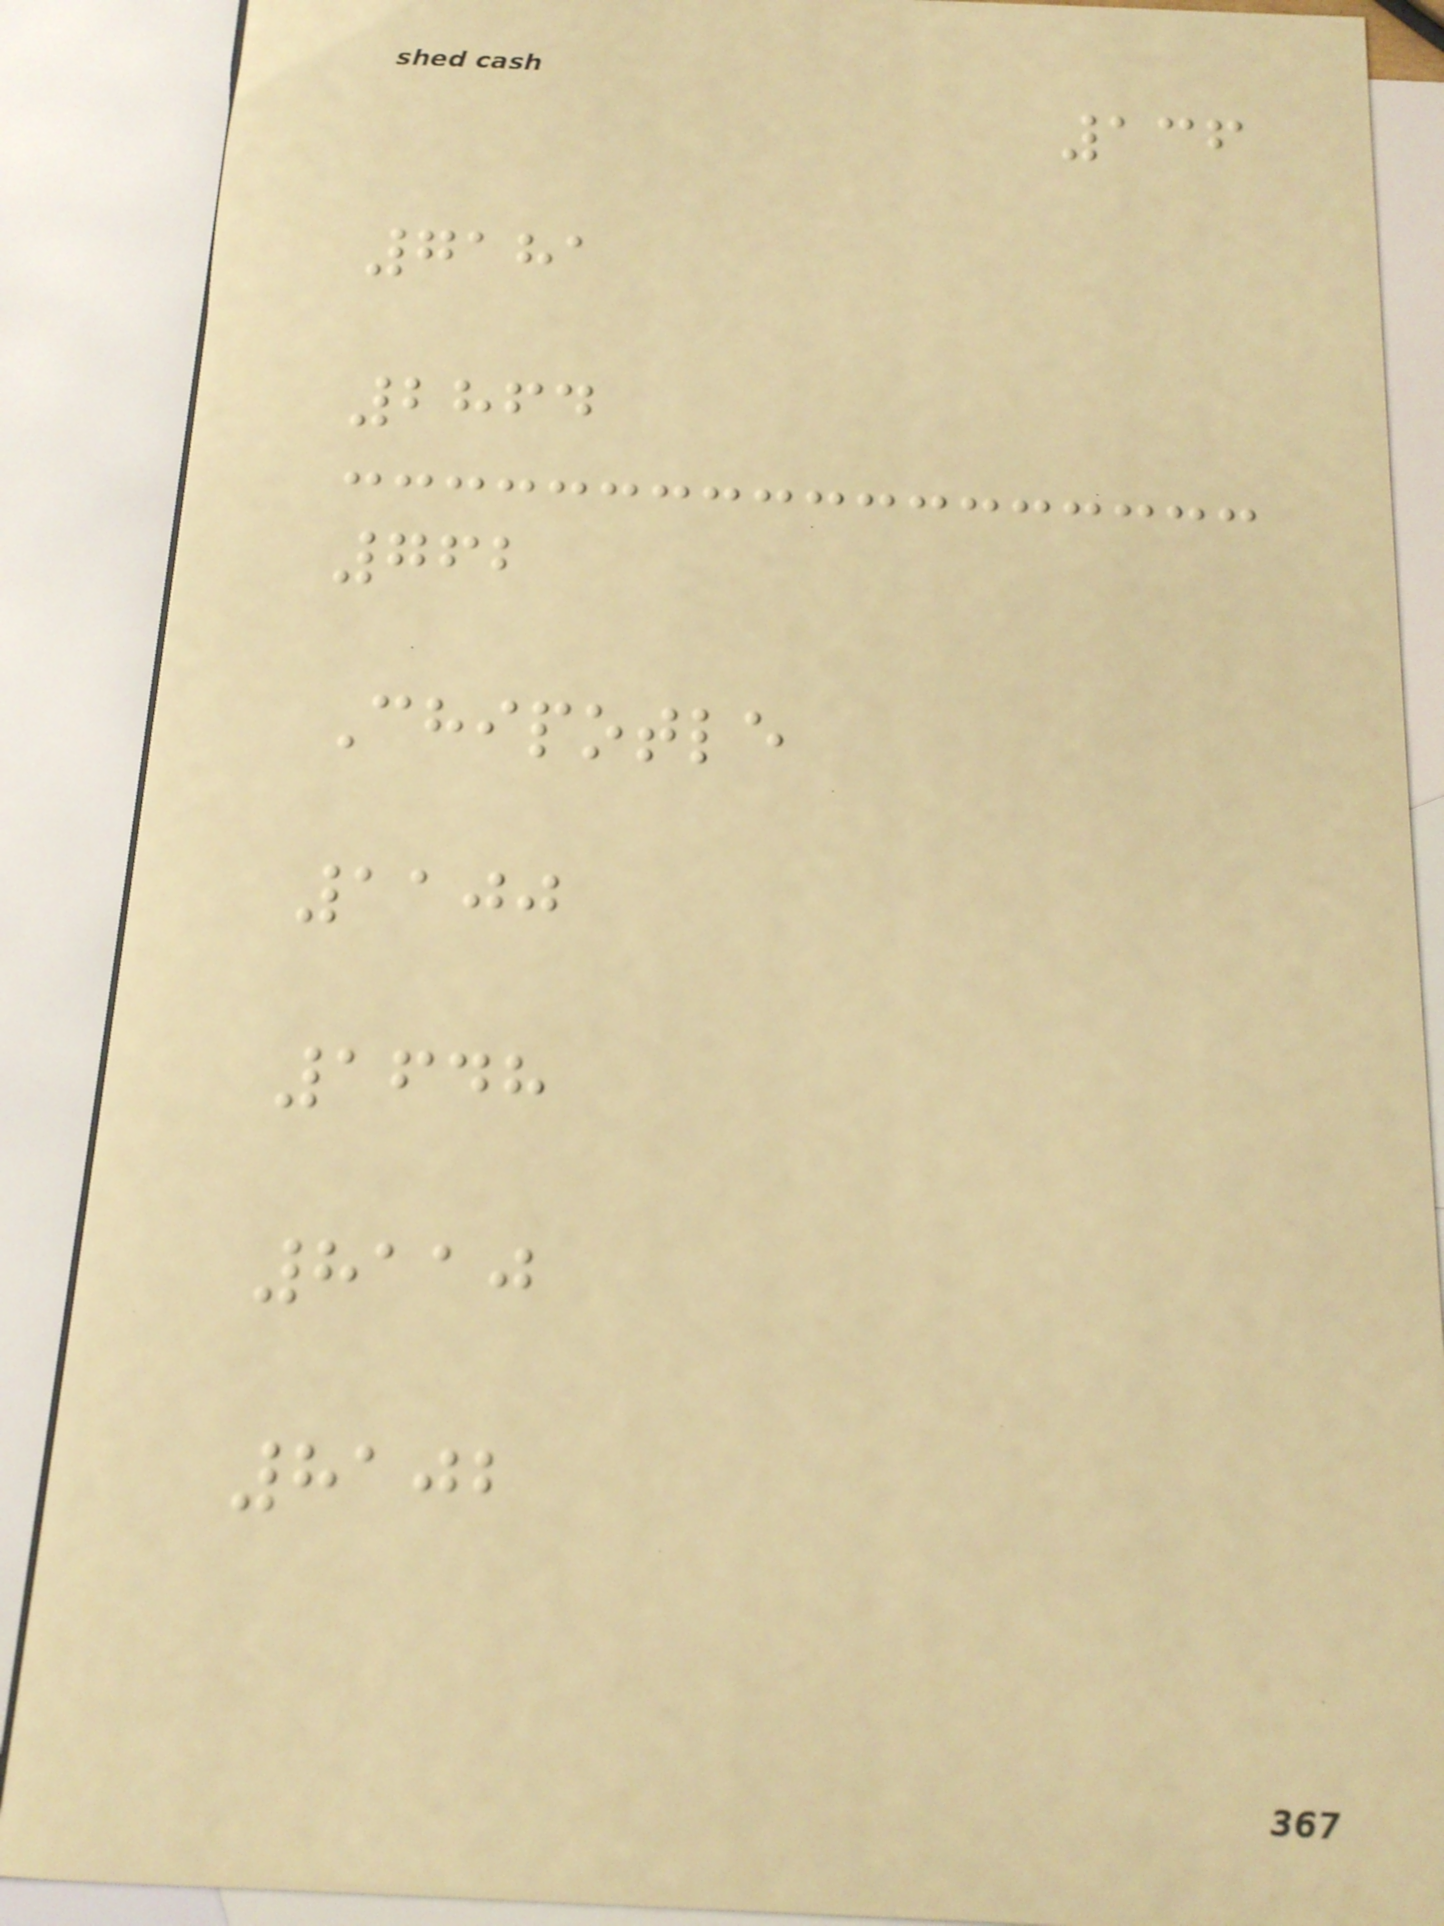136
7181
2864
762
Chipotle
1100
1648
8110
8102
